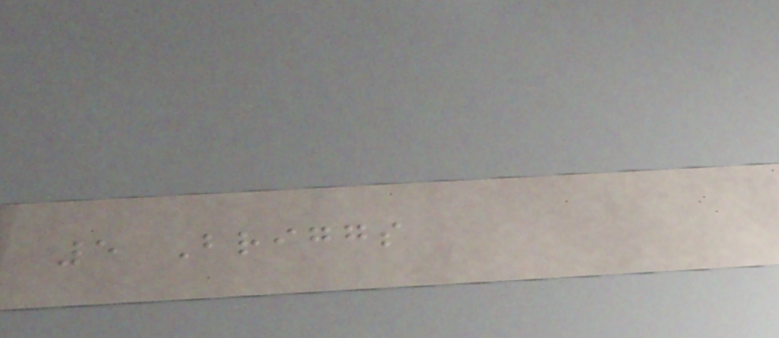5 Briggs
